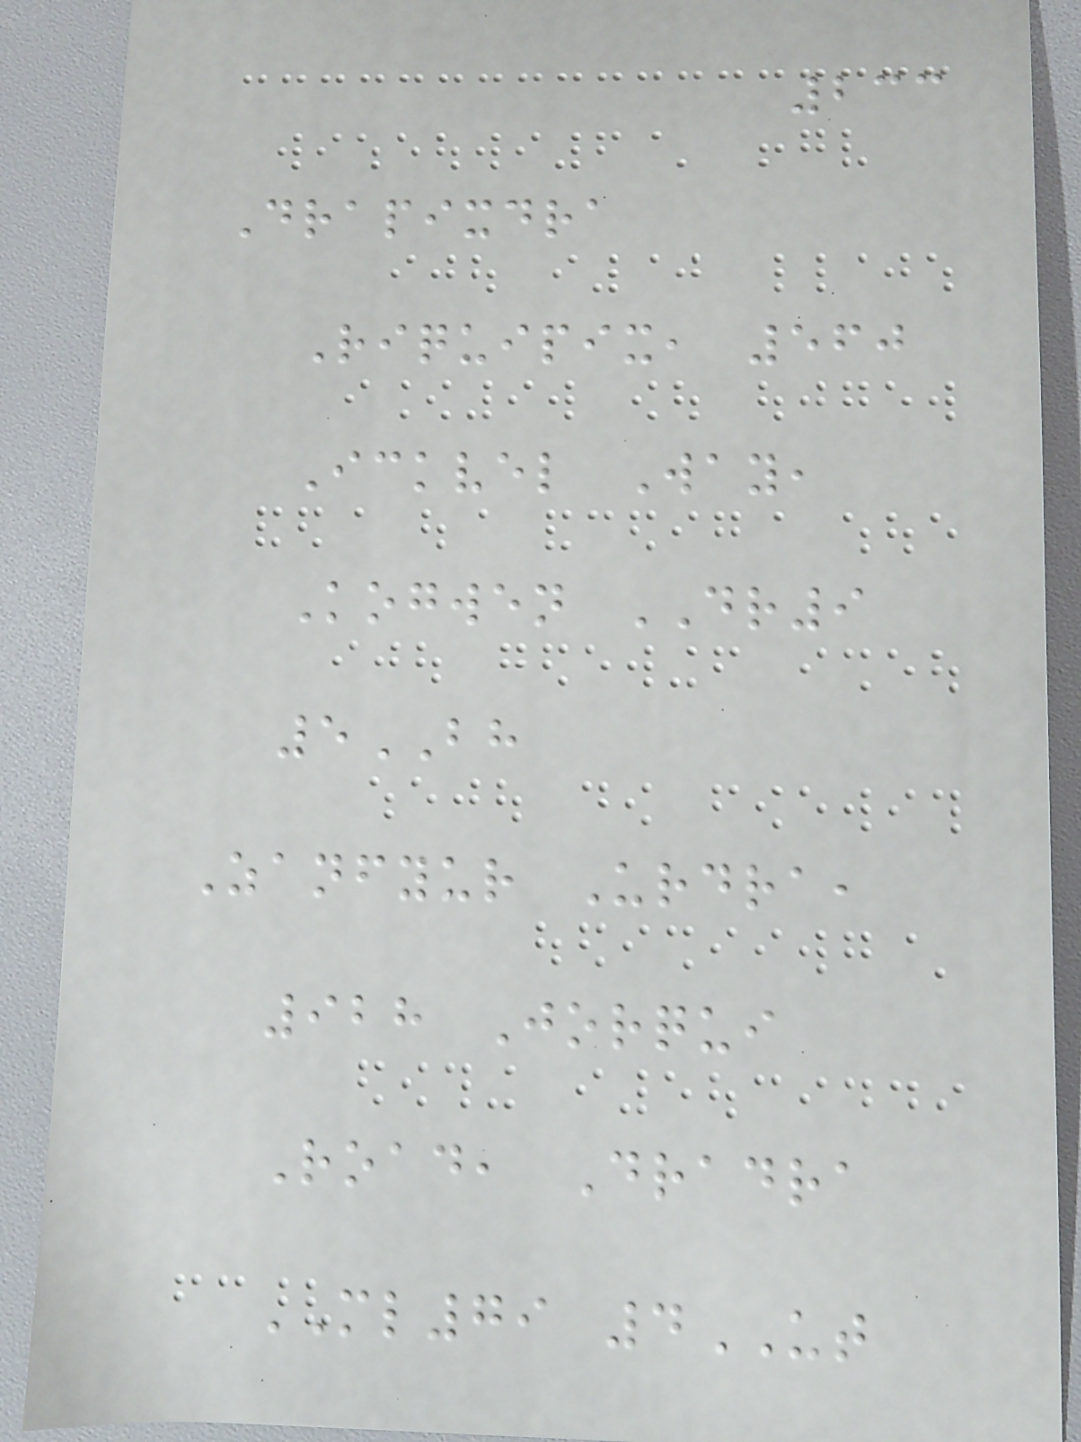233
Drapixdra
Riquipix, 560
Ickvel Way,
Kogwen DR9
5BH
Zanfyur Urdra,
928 Jorqui
Road, Dradra
ML79 4UT
